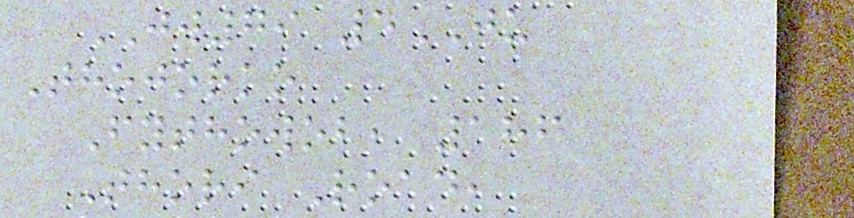JW79 5JU
Thojorko
Fythowob, 186
Thori Road,
